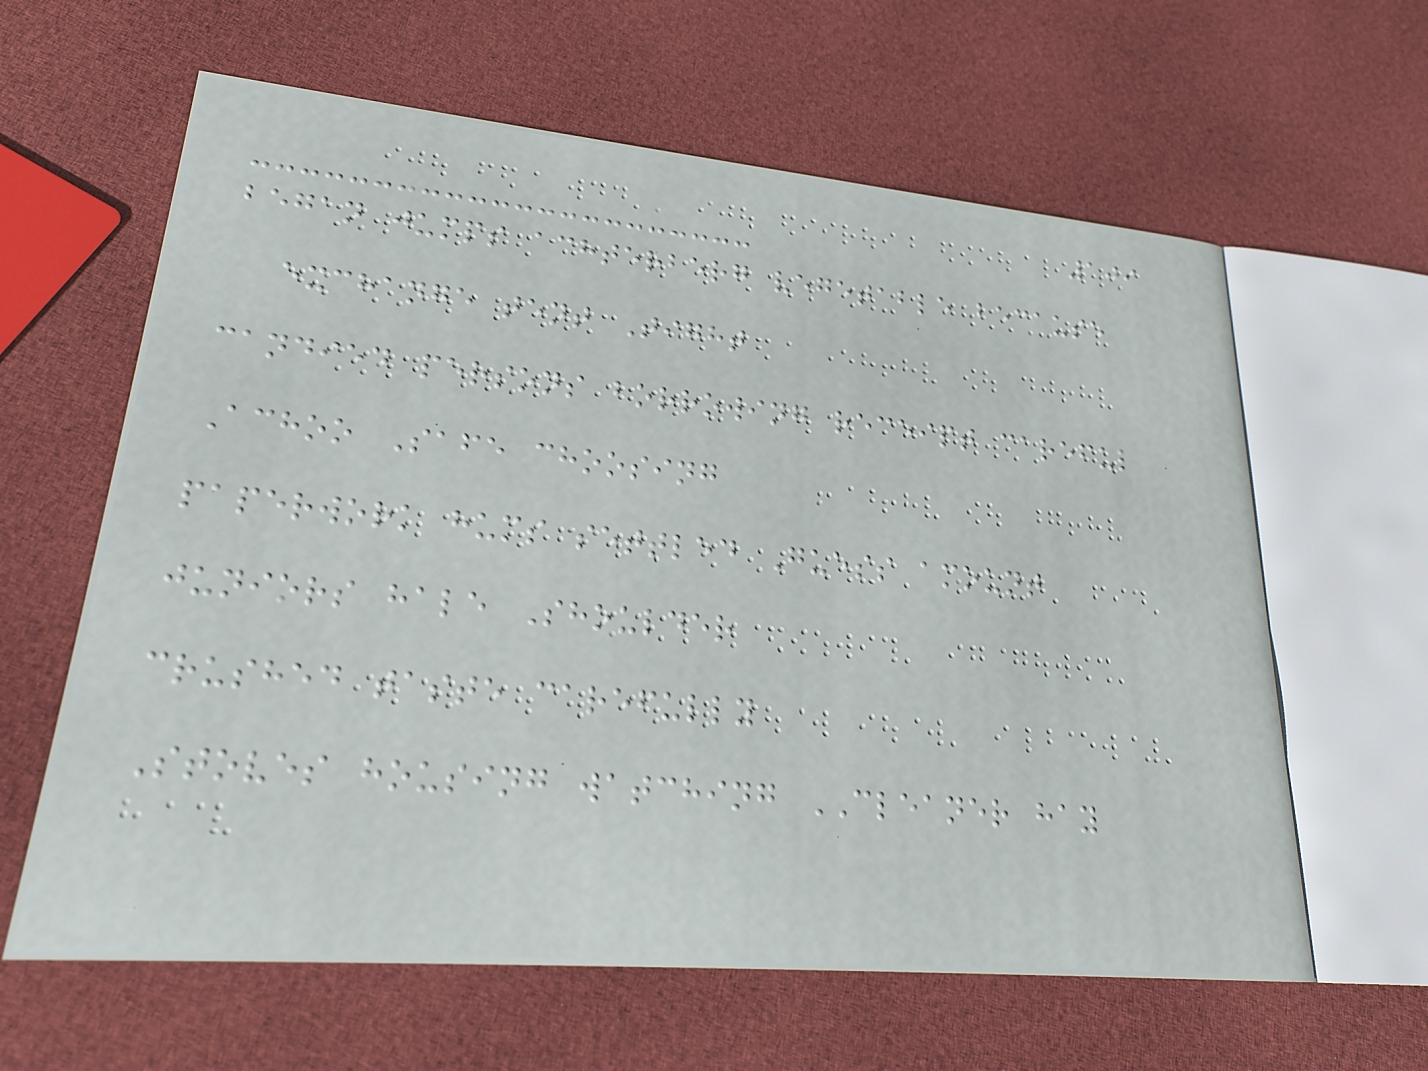109
began jumps achterberg vegetable because
exchange tent Tight
candied persons borrowing receipt careful
Achoo Safe choosing
paperwork hums settled Guess amount
juniors hale Shoulder
crushed taste carefully
Stoves housing watching CLEANER hay
